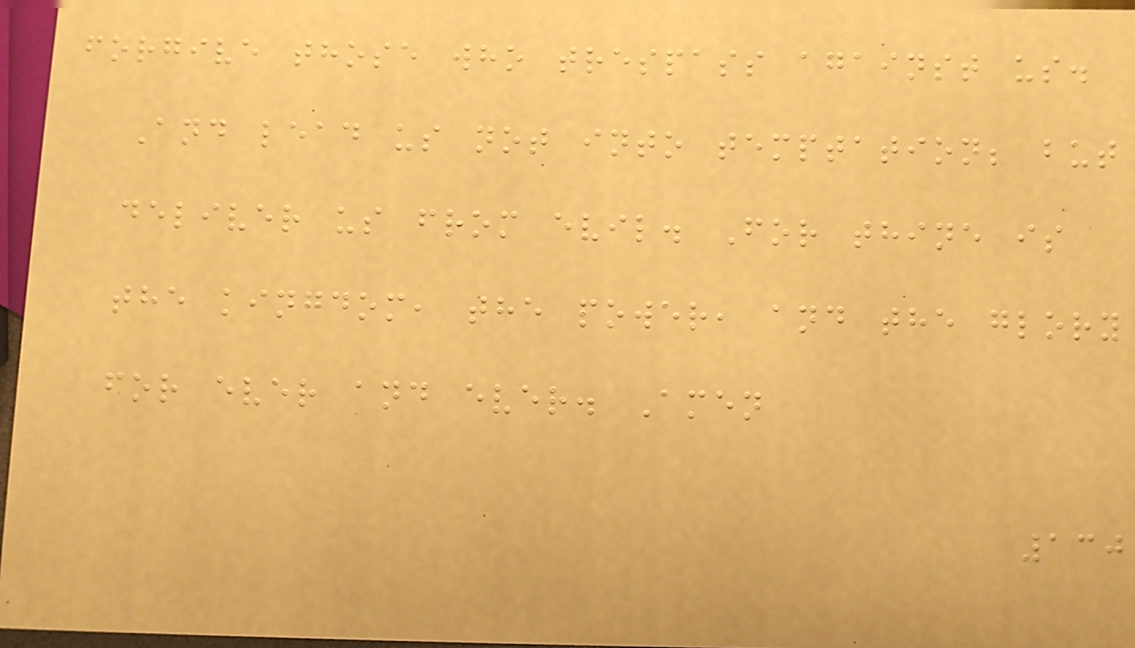forgive those who trespass against us.
And lead us not into temptation; but
deliver us from evil. For thine is
the kingdom, the power, and the glory
for ever and ever. Amen
130
